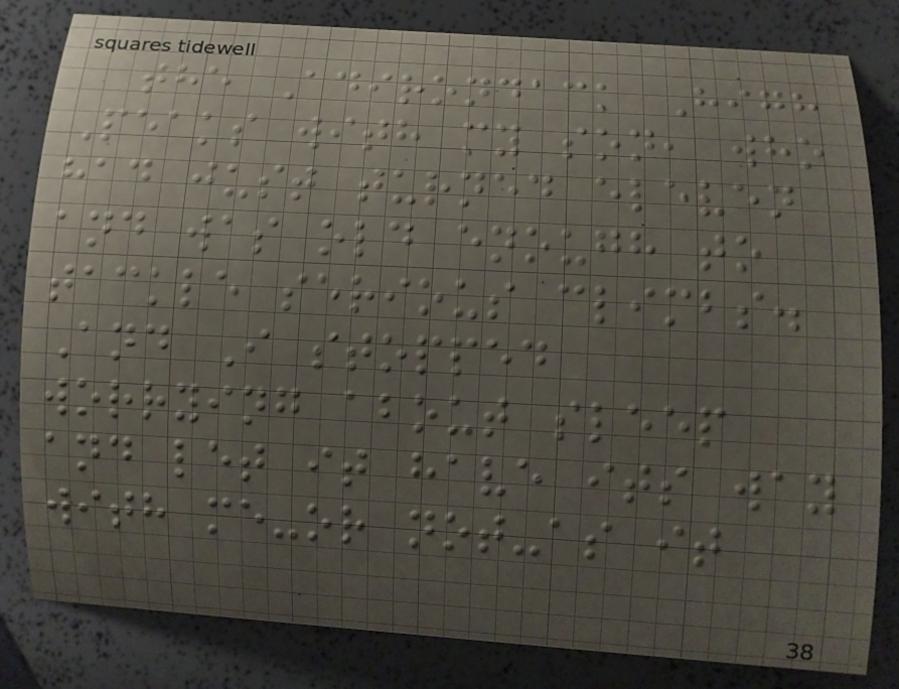the Adirondack High
Peaks with my son, who
had just turned eleven
and was old enough to
tackle serious climbs.
And I stopped
worrying about sleep
and let it have its way
with me-or not-as it
